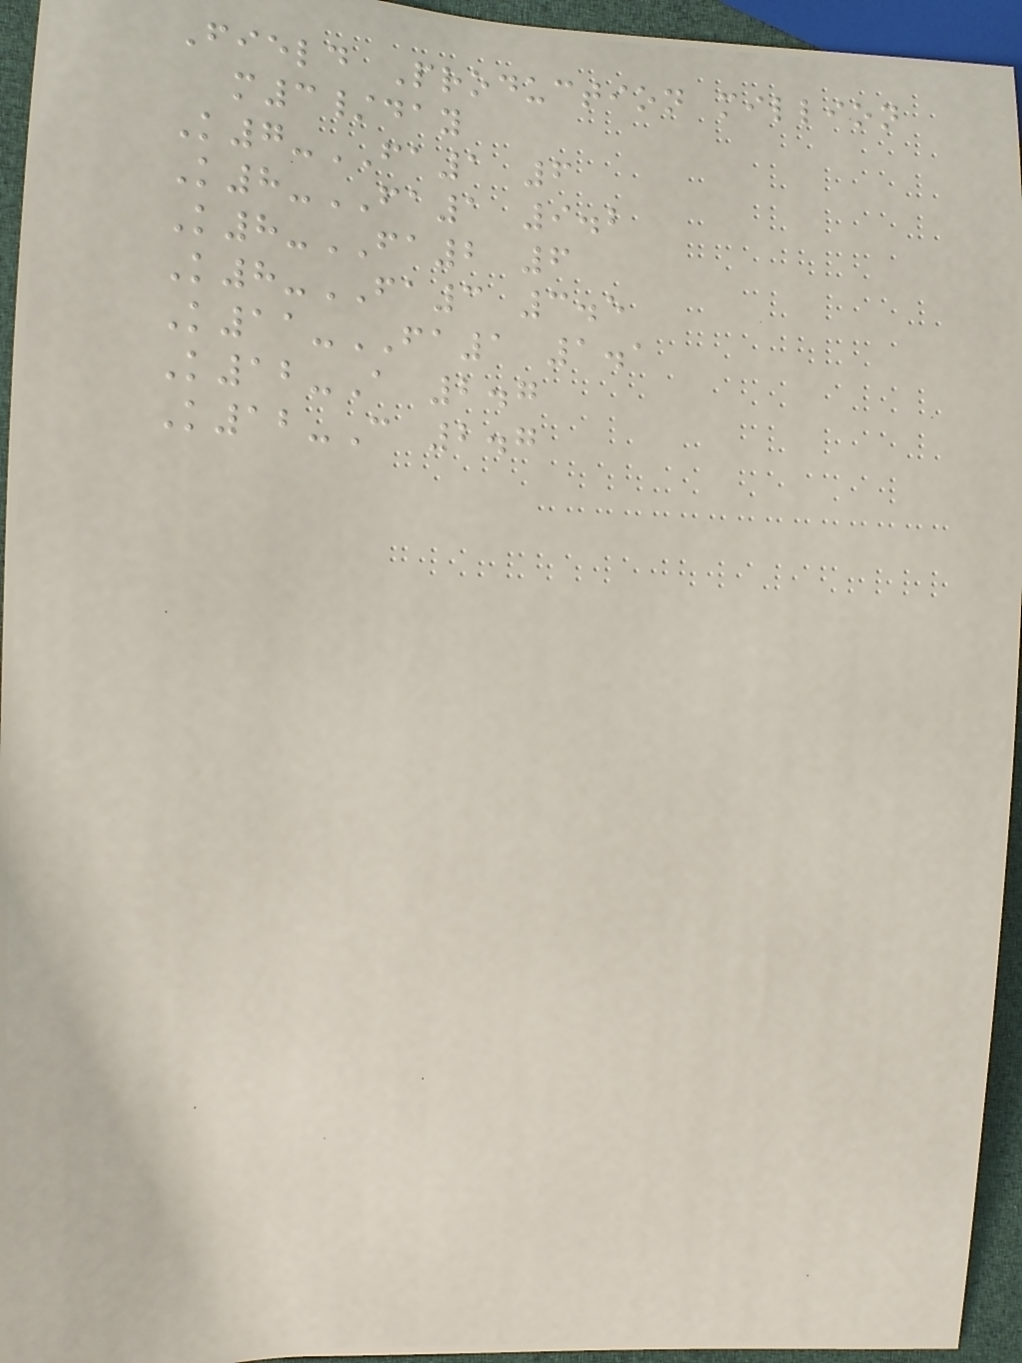Field Production million
m3/day
K7-FA1 6
K8-FA1 9.2
K8-FA2 6
K8-FA3 3.5
K11-FA1 1.1
K12-A 2.7
K12-C 2.7
